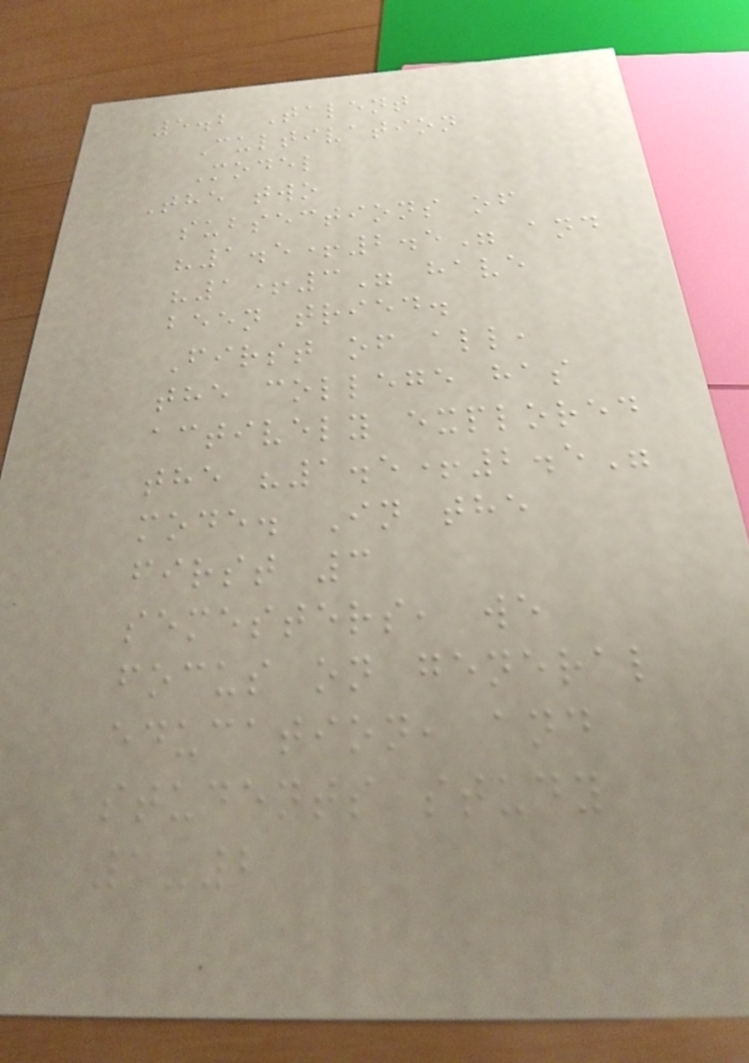5.2 Talent
Cultivation
Model
The two
subsections of
"1.5+2.5" and
"1+3" have
been tried.
First of all,
the college has
actively explored
the "1.5+2.5"
mode. In the
first 3
semesters, we
focus on general
education, and
students study
1-2
